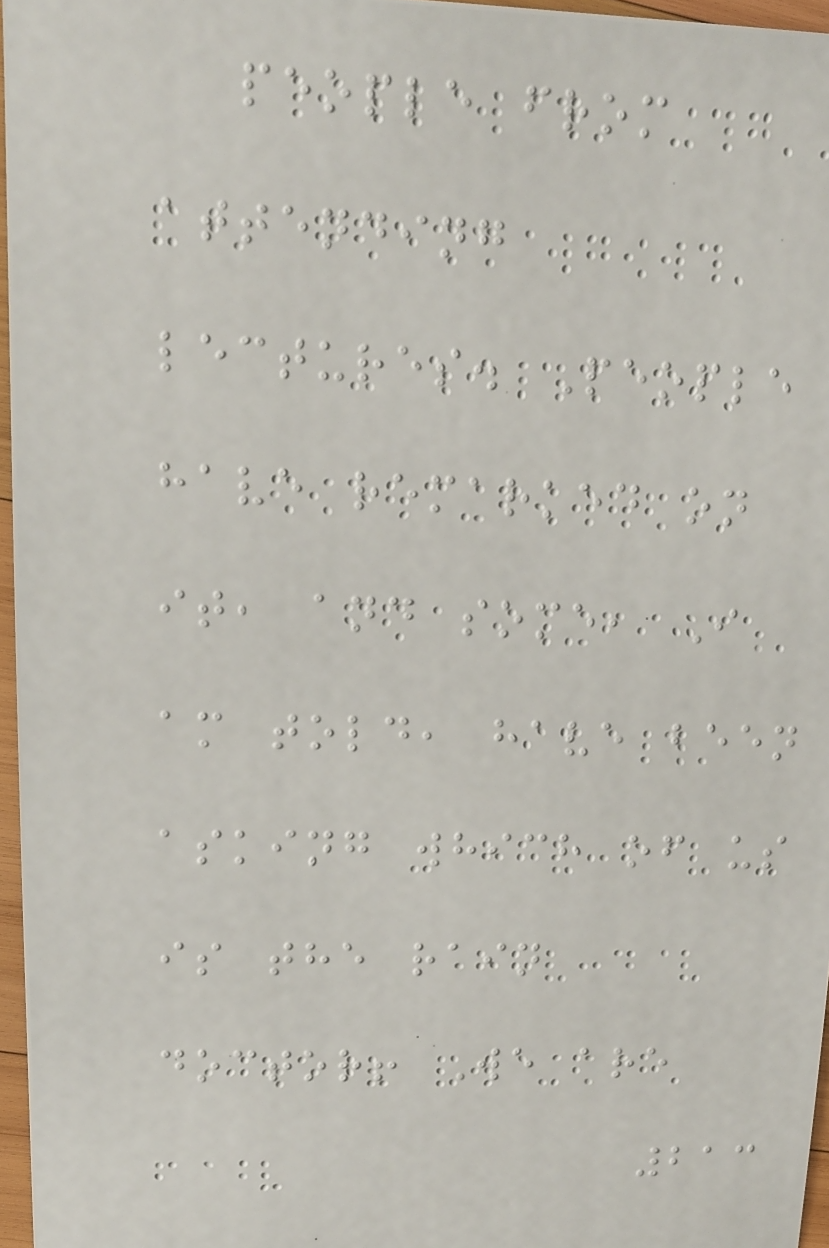people from
attending
lectures. People
have remarked on
it, and some, I
am told, have been
asking which of us
is the rain
doctor! We are
213
